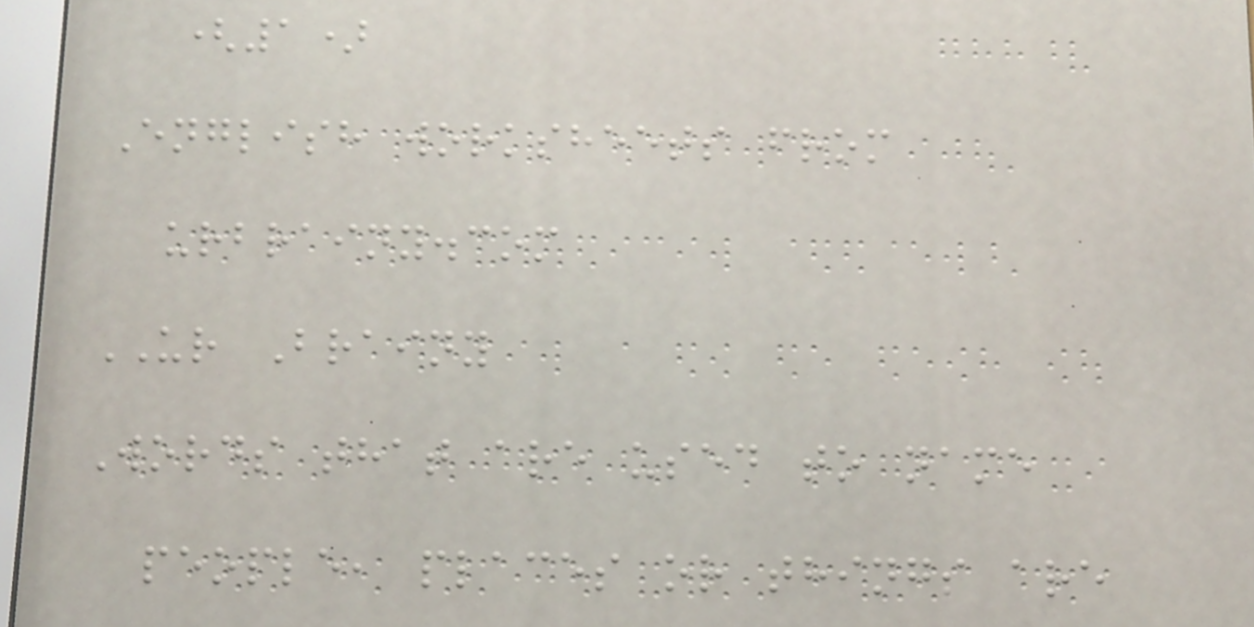(1)
English worksheets from
urbrainy.com
UR Brainy
Words that are used to name
people, places or things are
